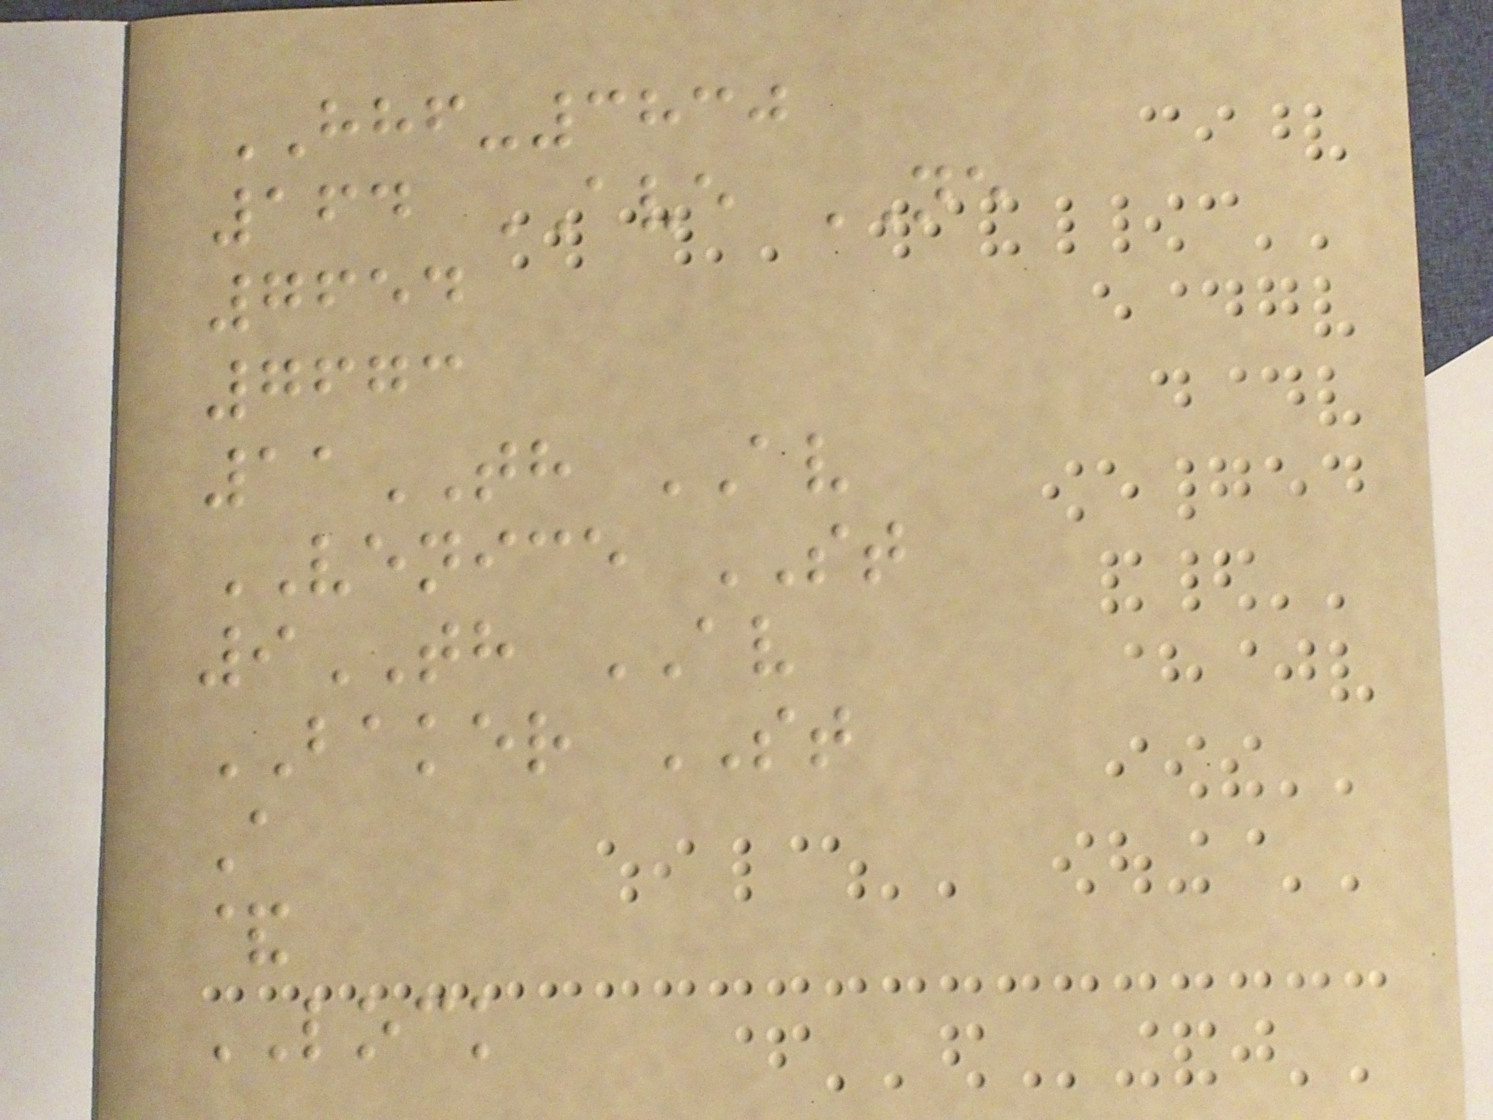HHF-3830
164 AVE NE
7654
7673
11TH AV
VENICE ST
9TH AV
BAKER ST
A
&
LOCK
